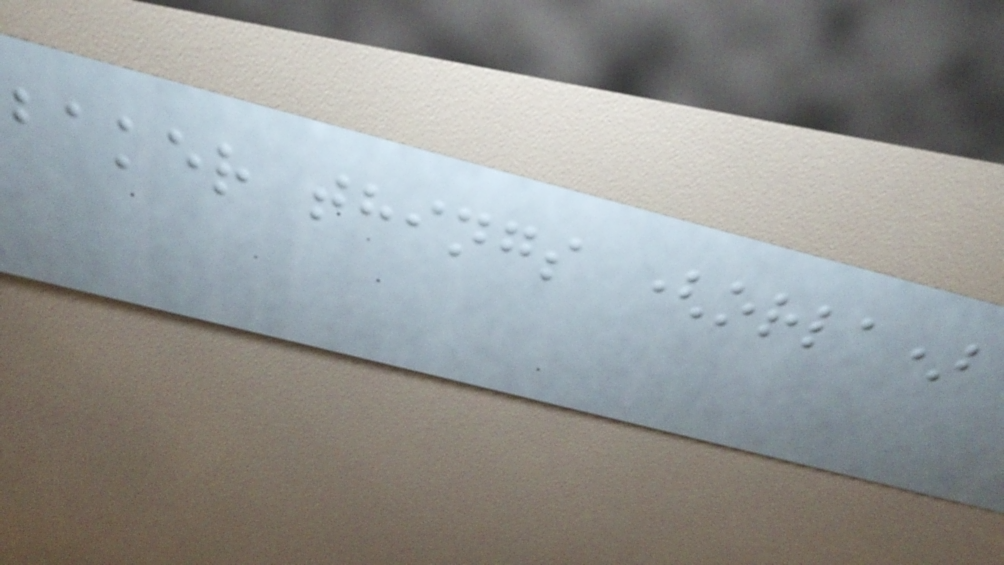baker things (orla)
